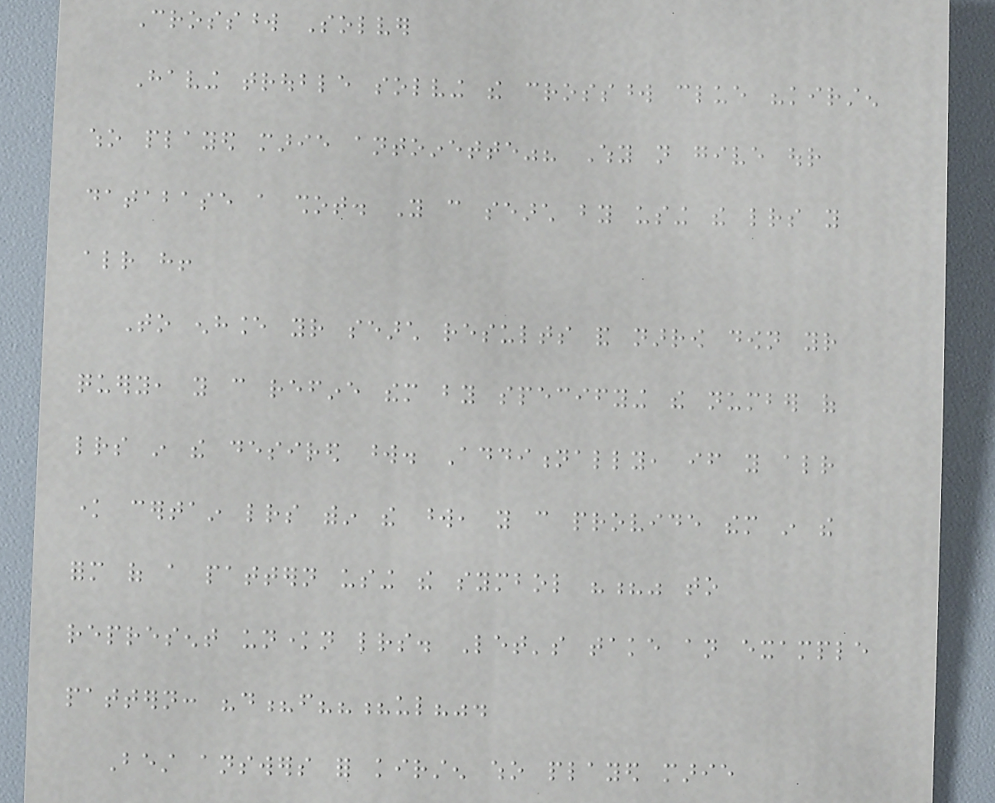Crossword Solver
Having trouble solving the crossword clue "kirsten
who played marie antoinette"? Why not give our
database a shot. You can search by using the letters you
already have!
To enhance your search results and narrow down your
query, you can refine them by specifying the number of
letters in the desired word. Additionally, if you already
know certain letters within the word, you can provide them in the
form of a pattern using the symbol "?" to
represent unknown letters. Let's take an example
pattern: "d?f???ul?".
Best answers for kirsten who played marie
